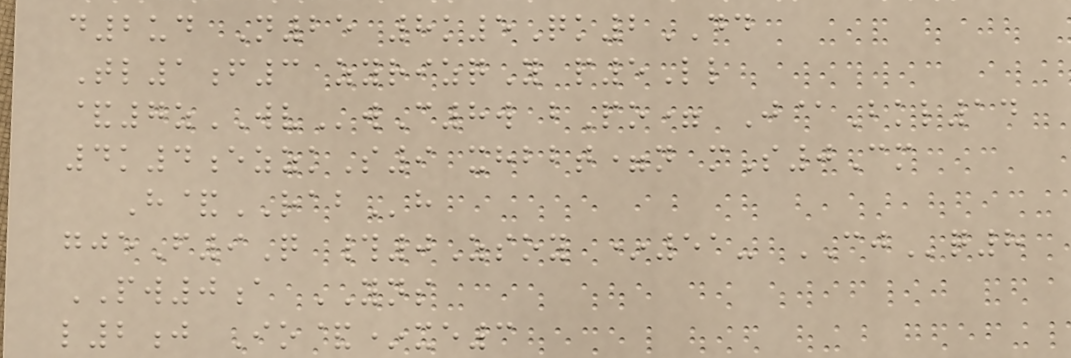d2ud N25 8k5Qk2DD
Tl1f3 zyrizqY p5Ll
&7zWVwC8w bPo= J@Bkl14
4k4ezzkS9 xhbbt=n mS0Cm
H&RABh
gjeF9Q #0Zsoy *51- CJq8
PW0a YNS
l2j Io&*xe3
